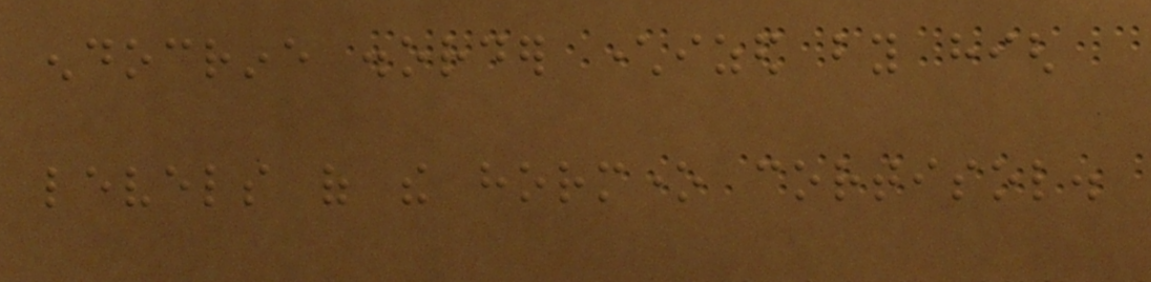endocrine disorder characterized by high
levels of the hormone cortisol.
